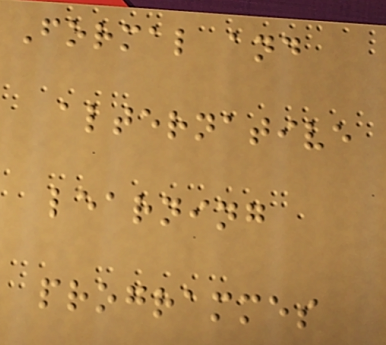Formal and
alternative
learning
programmes
